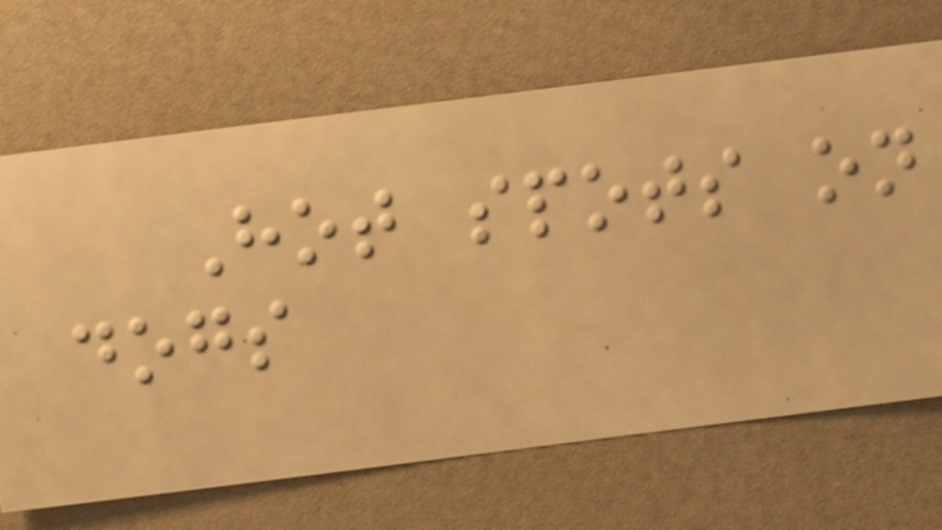Hot spots on
dogs
